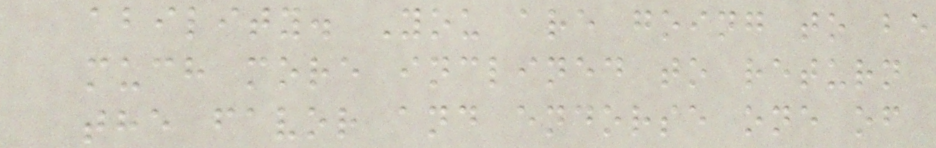ability. You are going to be
much more inclined to return
the favor and endorse one of
